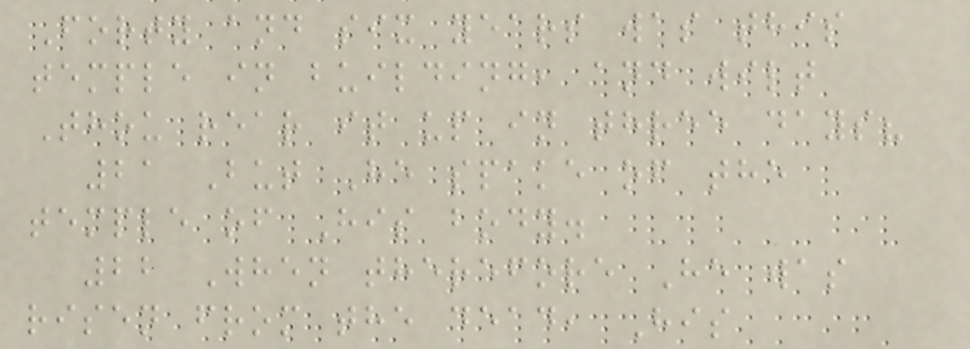Forty and six years was this
temple in building, and wilt
Thou rear it up in three days?
21 But He spake of the
temple of His body.
22 When therefore He was
risen from the dead, His
